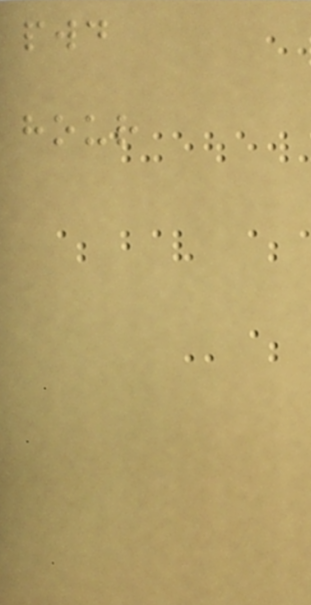pwd
hour
